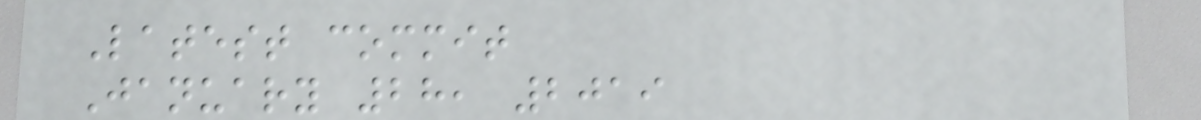Latest commit
January 28, 2019
